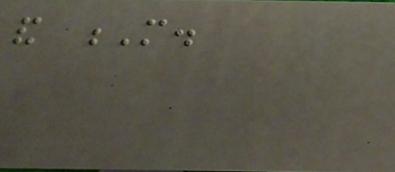and M.
